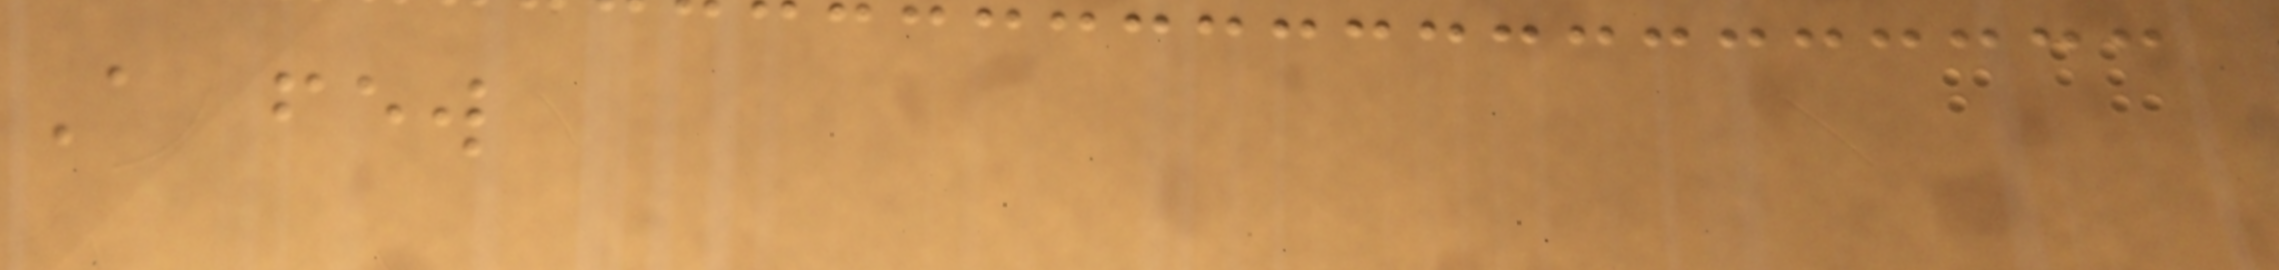A few
